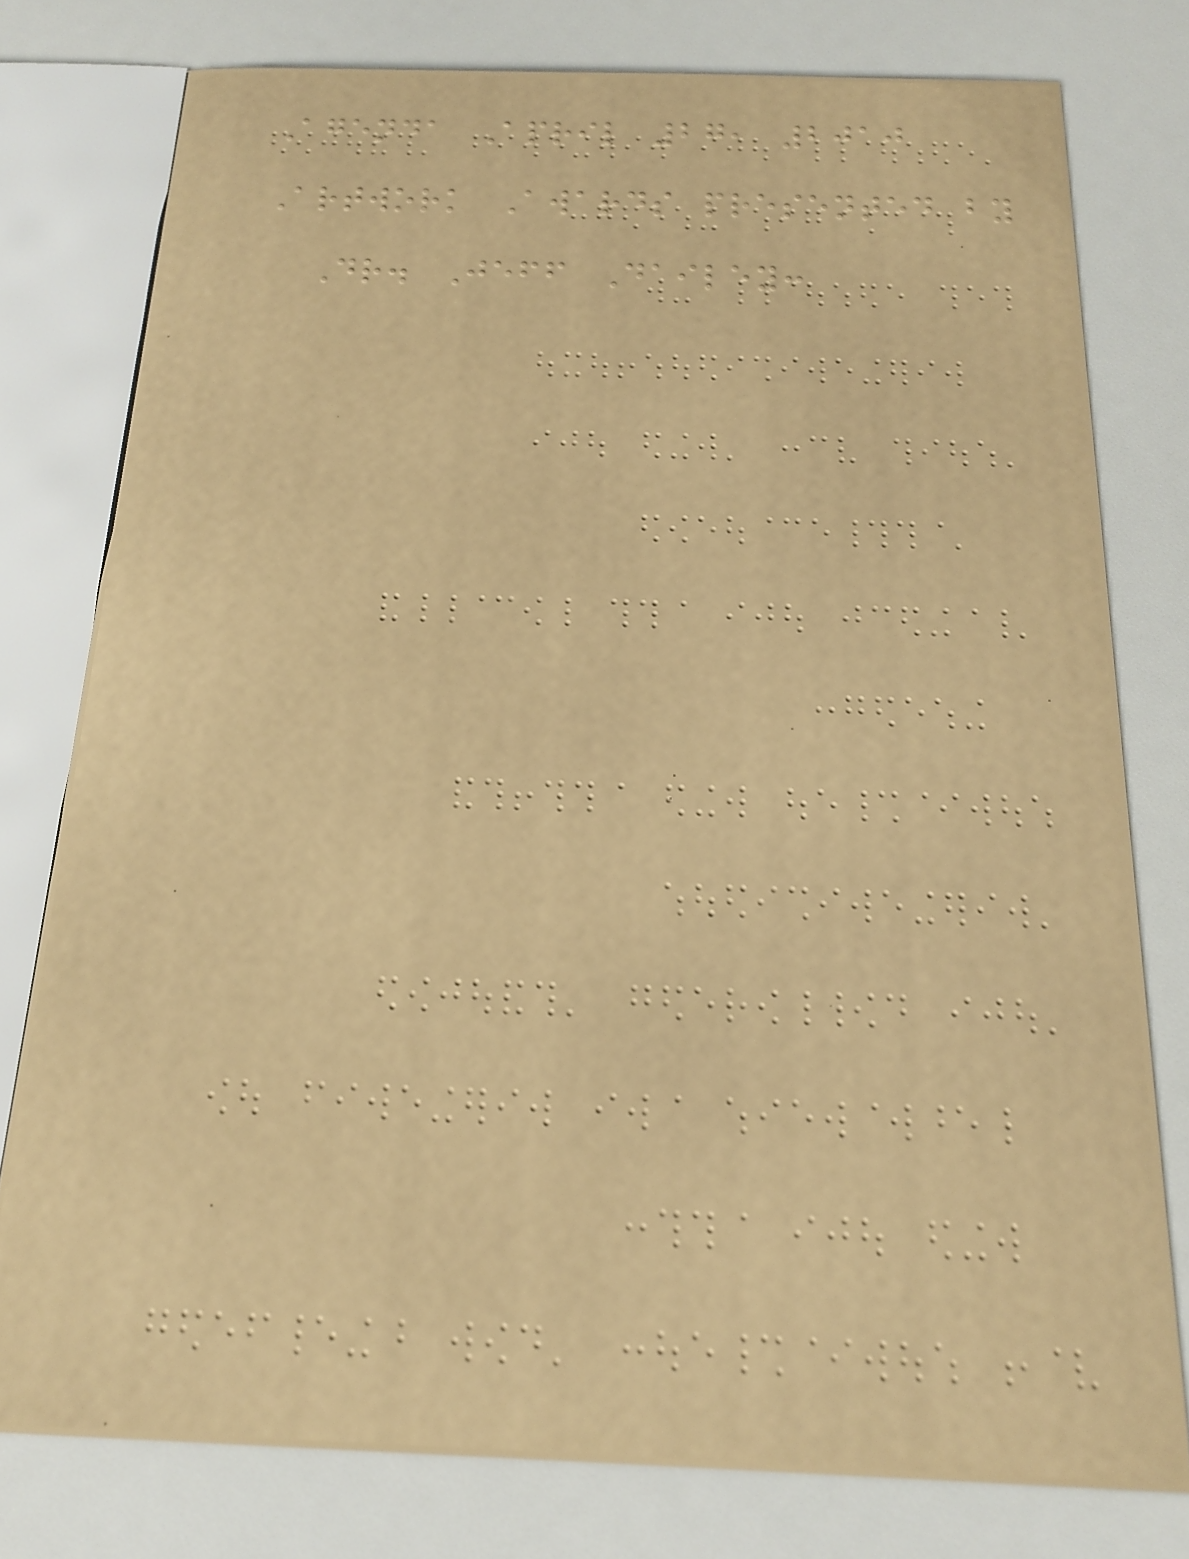Agenda April 27, 2010
Artwork Awards presented by
Dr. Jeff Dailey:
